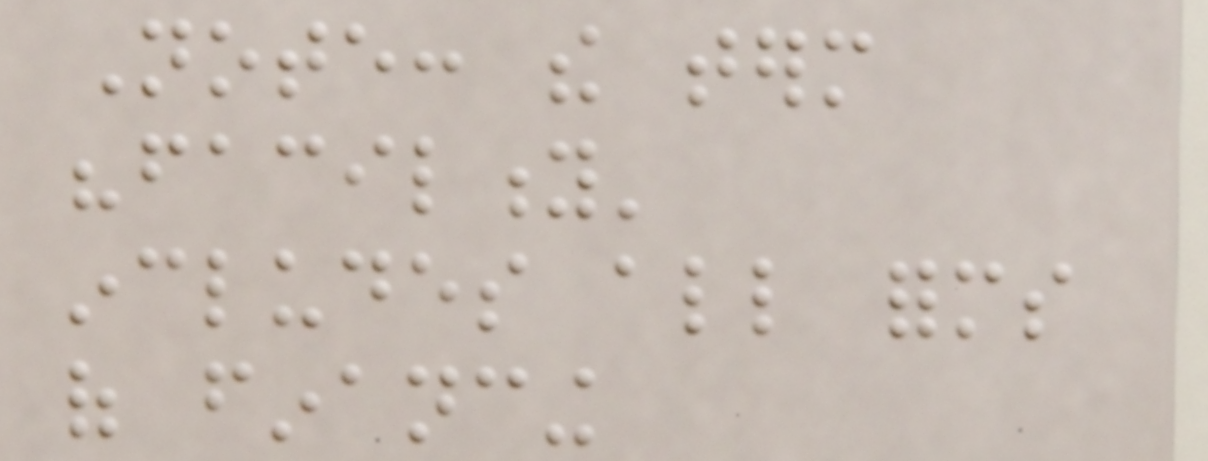Note: the term
"facility'
includes all forms
of financing
